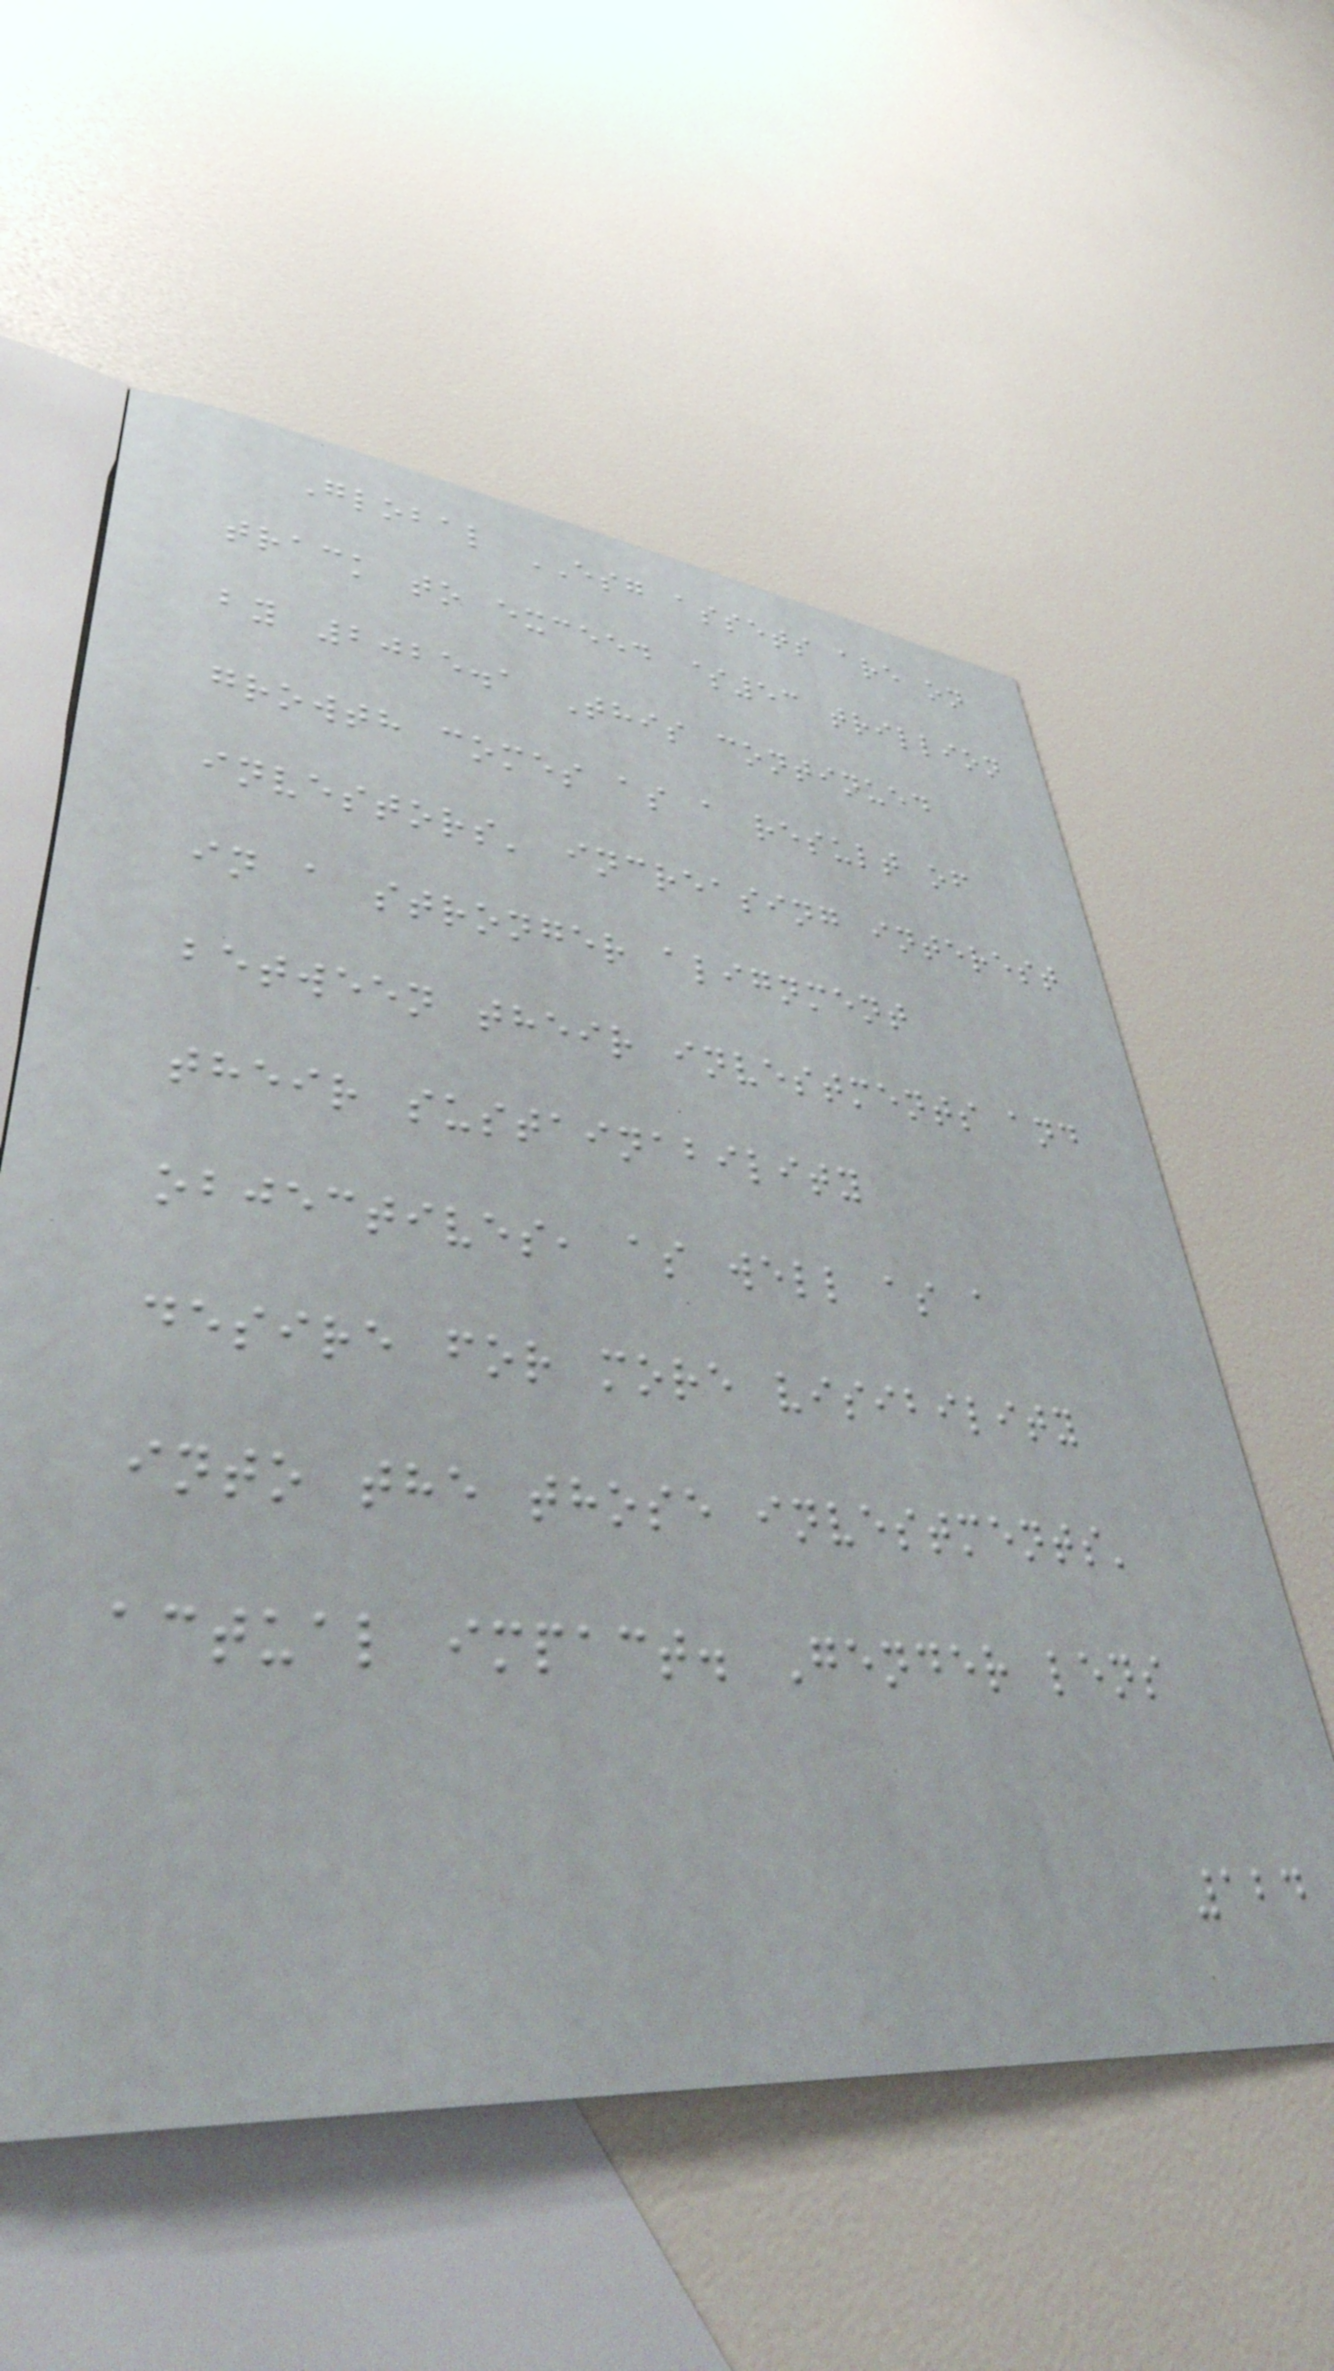Global ESG assets are on
track to exceed $53 trillion
by 2025.1 This continued
growth comes as a result of
investors' increasing interest
in a stronger alignment
between their investments and
their sustainability
objectives, as well as a
desire for more visibility
into the those investments'
actual impact. Gender lens
124
